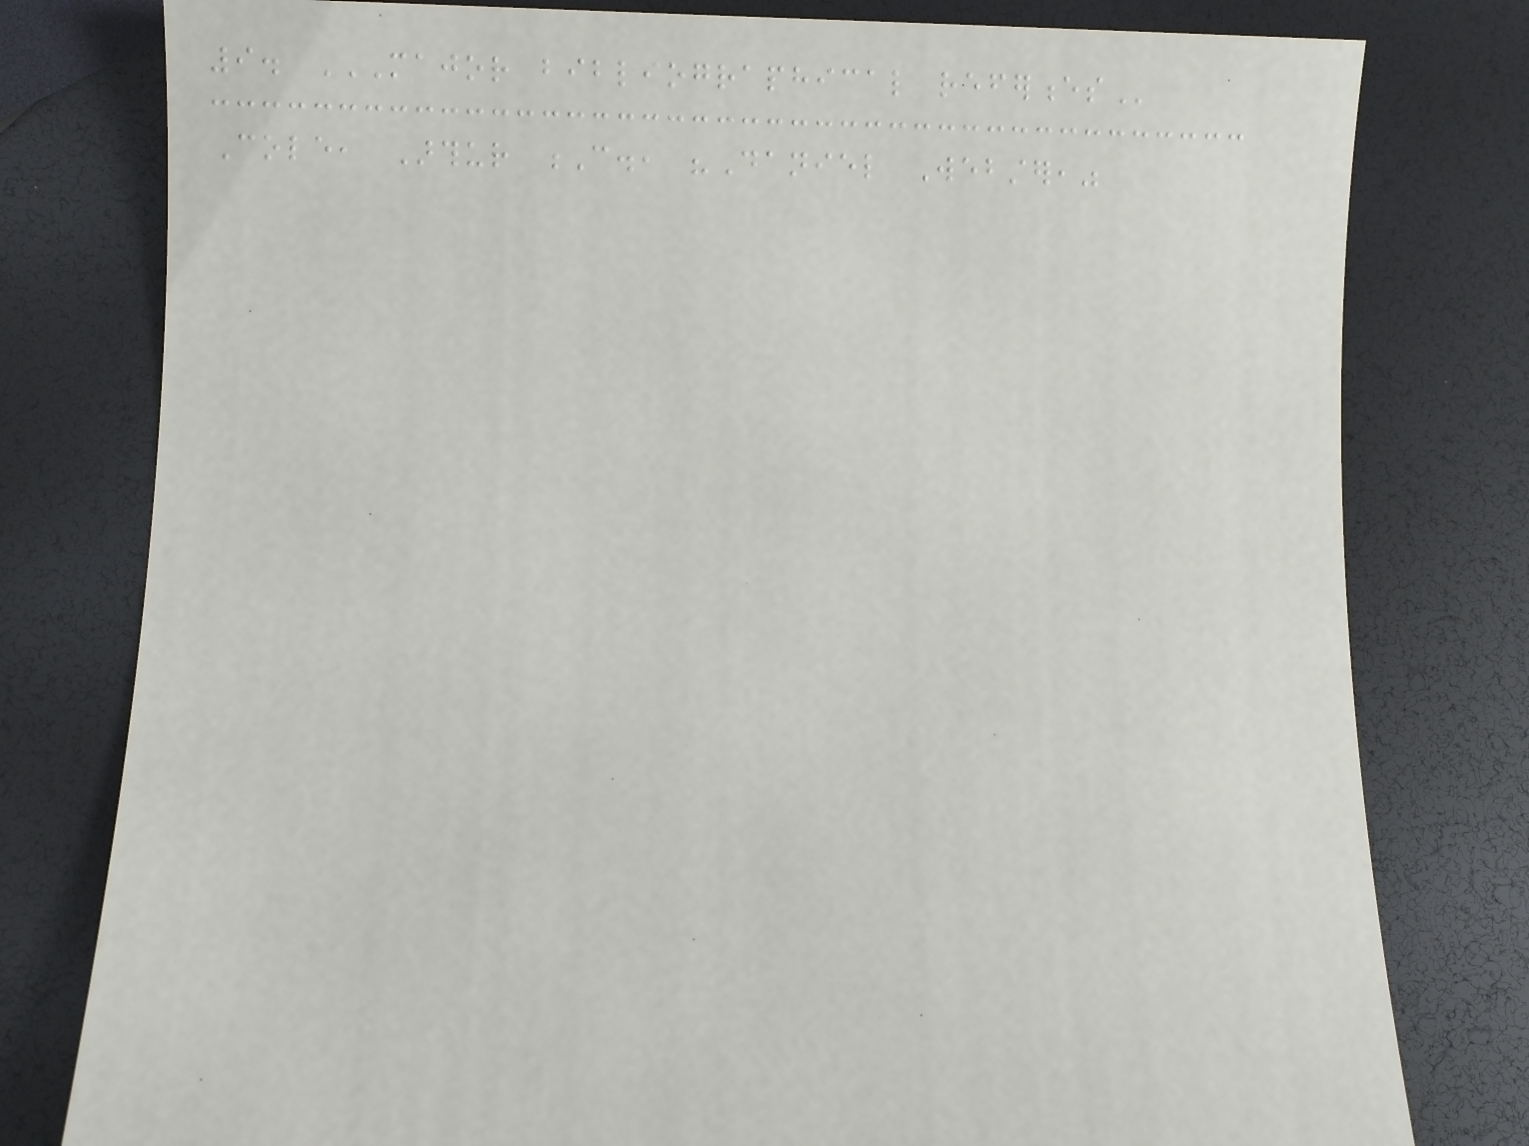9. MAJOR BIBLIOGRAPHICAL REFERENCES
Cole, Arthur C., "Daniel Webster,"
